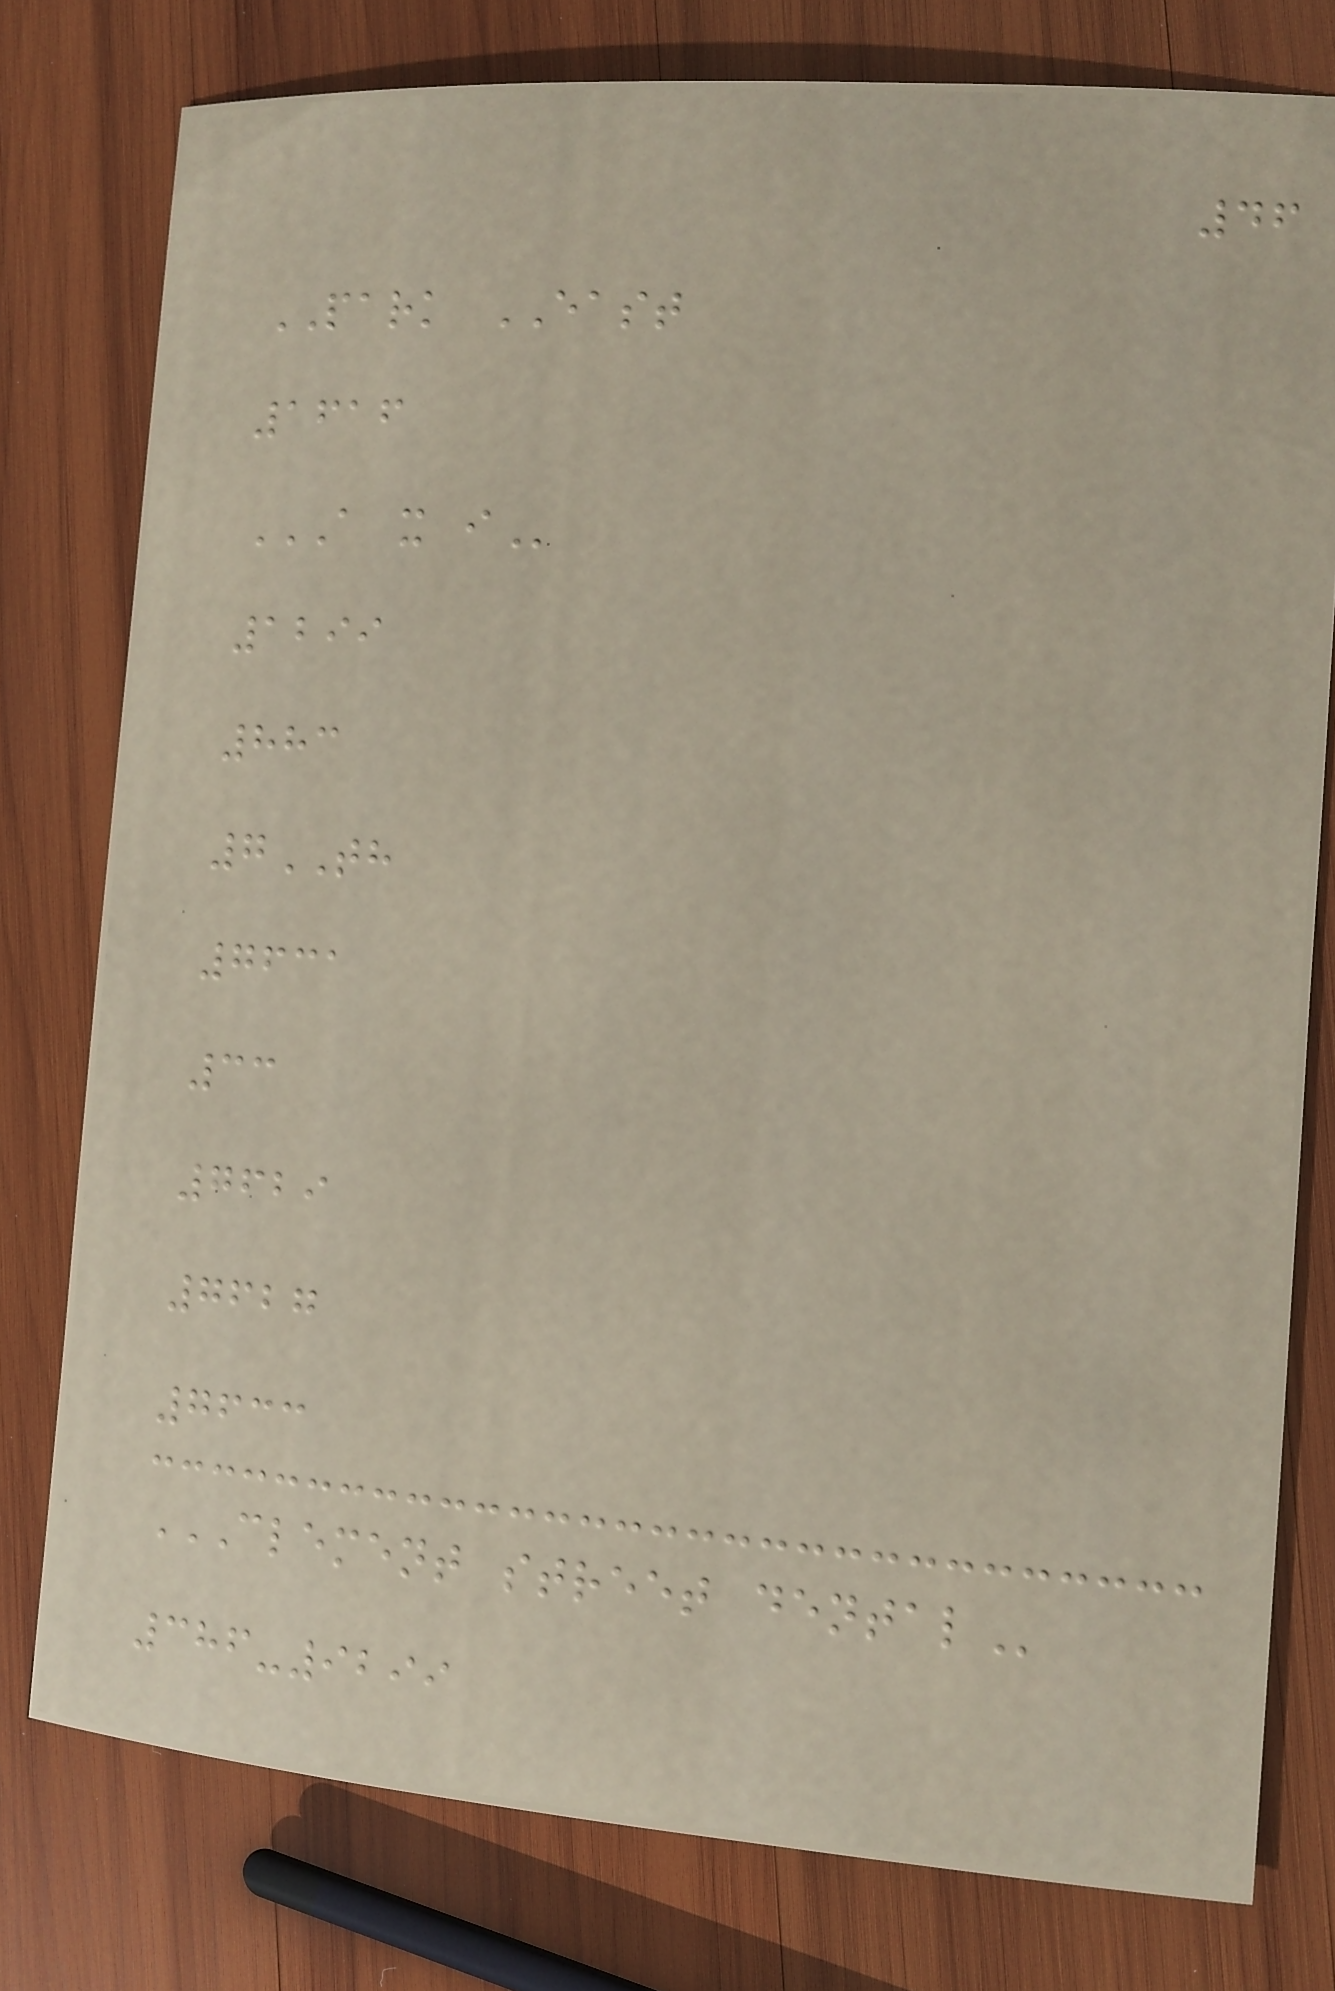46
PARK EAST
1616
A X I
1299
883
7TH
7631
33
7629
7627
7633
CLEMENT STREET DENTAL
386-9299
